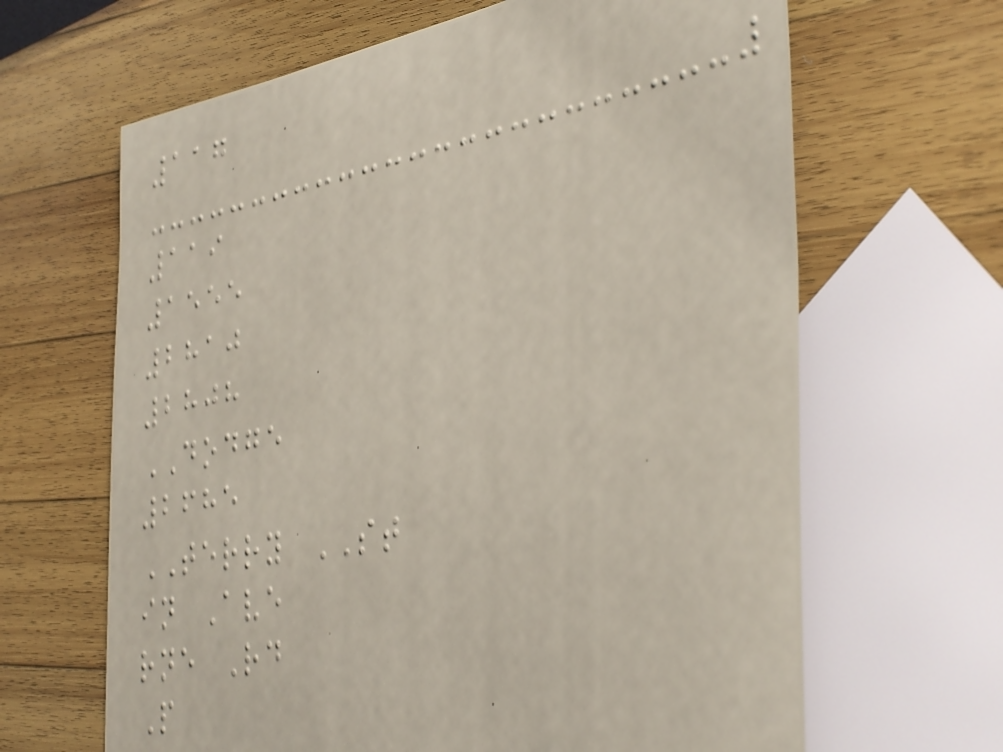117
119
1555
2810
2808
DODGE
2685
TERRY ST
in Ave
rne Rd
P
